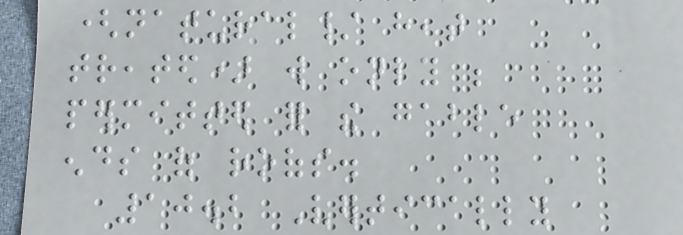(natural/ heat
treated) will only be
permitted for the gable
ends of roofs.
10.2 Vertically
